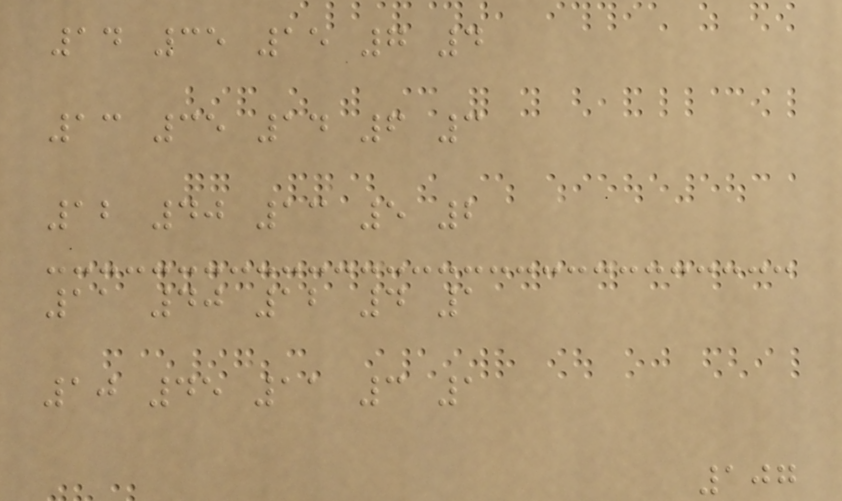14 35 15 7 4
13 35 14 6 3
12 40 13 5 2
11 40 12 4 1
10 45 11 3 1
107
